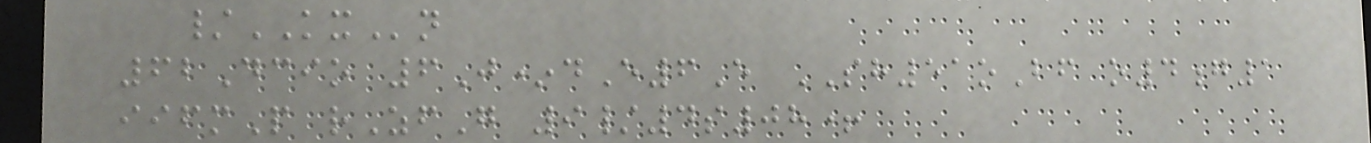/KXn
62Dcio 6J*dE6E SH51oBf o4g1
iifmP rZfG 9/4s08+
